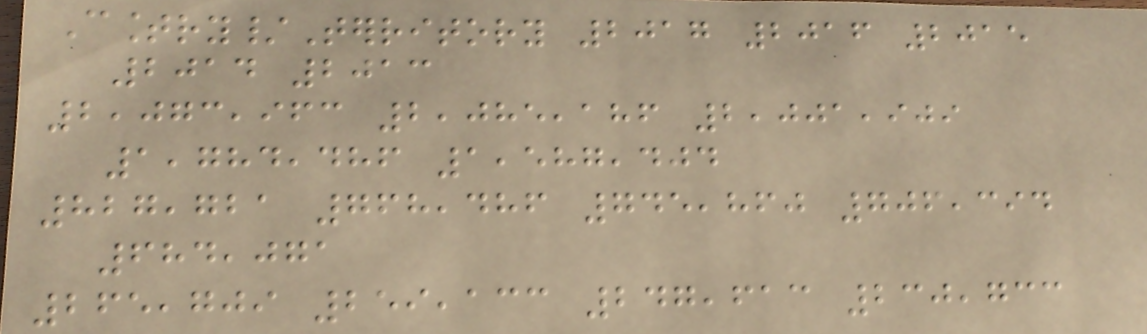Country/Territory 2017 2016 2015
2014 2013
2,073,963 2,085,186 2,001,909
1,784,486 1,587,404
827,721 768,486 745,860 706,394
684,071
265,709 259,133 247,613 230,733
